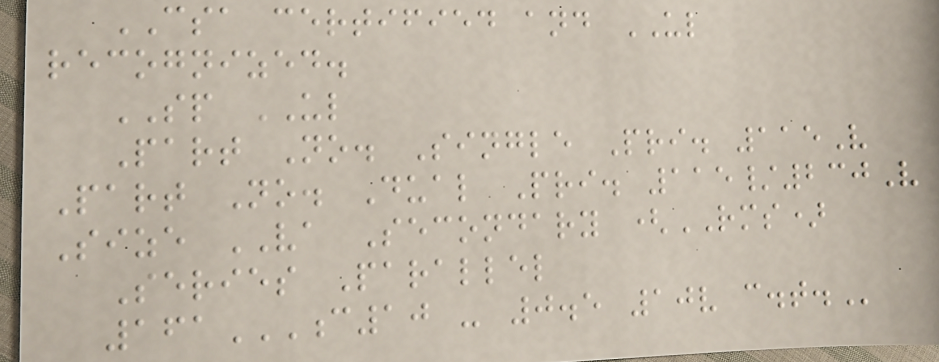CSA certified and UL
recognized.
SP UL
Part No. Single Pri. 115V
Part No. Dual Pri. 115/230V
Size VA Secondary (RMS)
Series Parallel
161C10 - 0.5 10V C.T.
